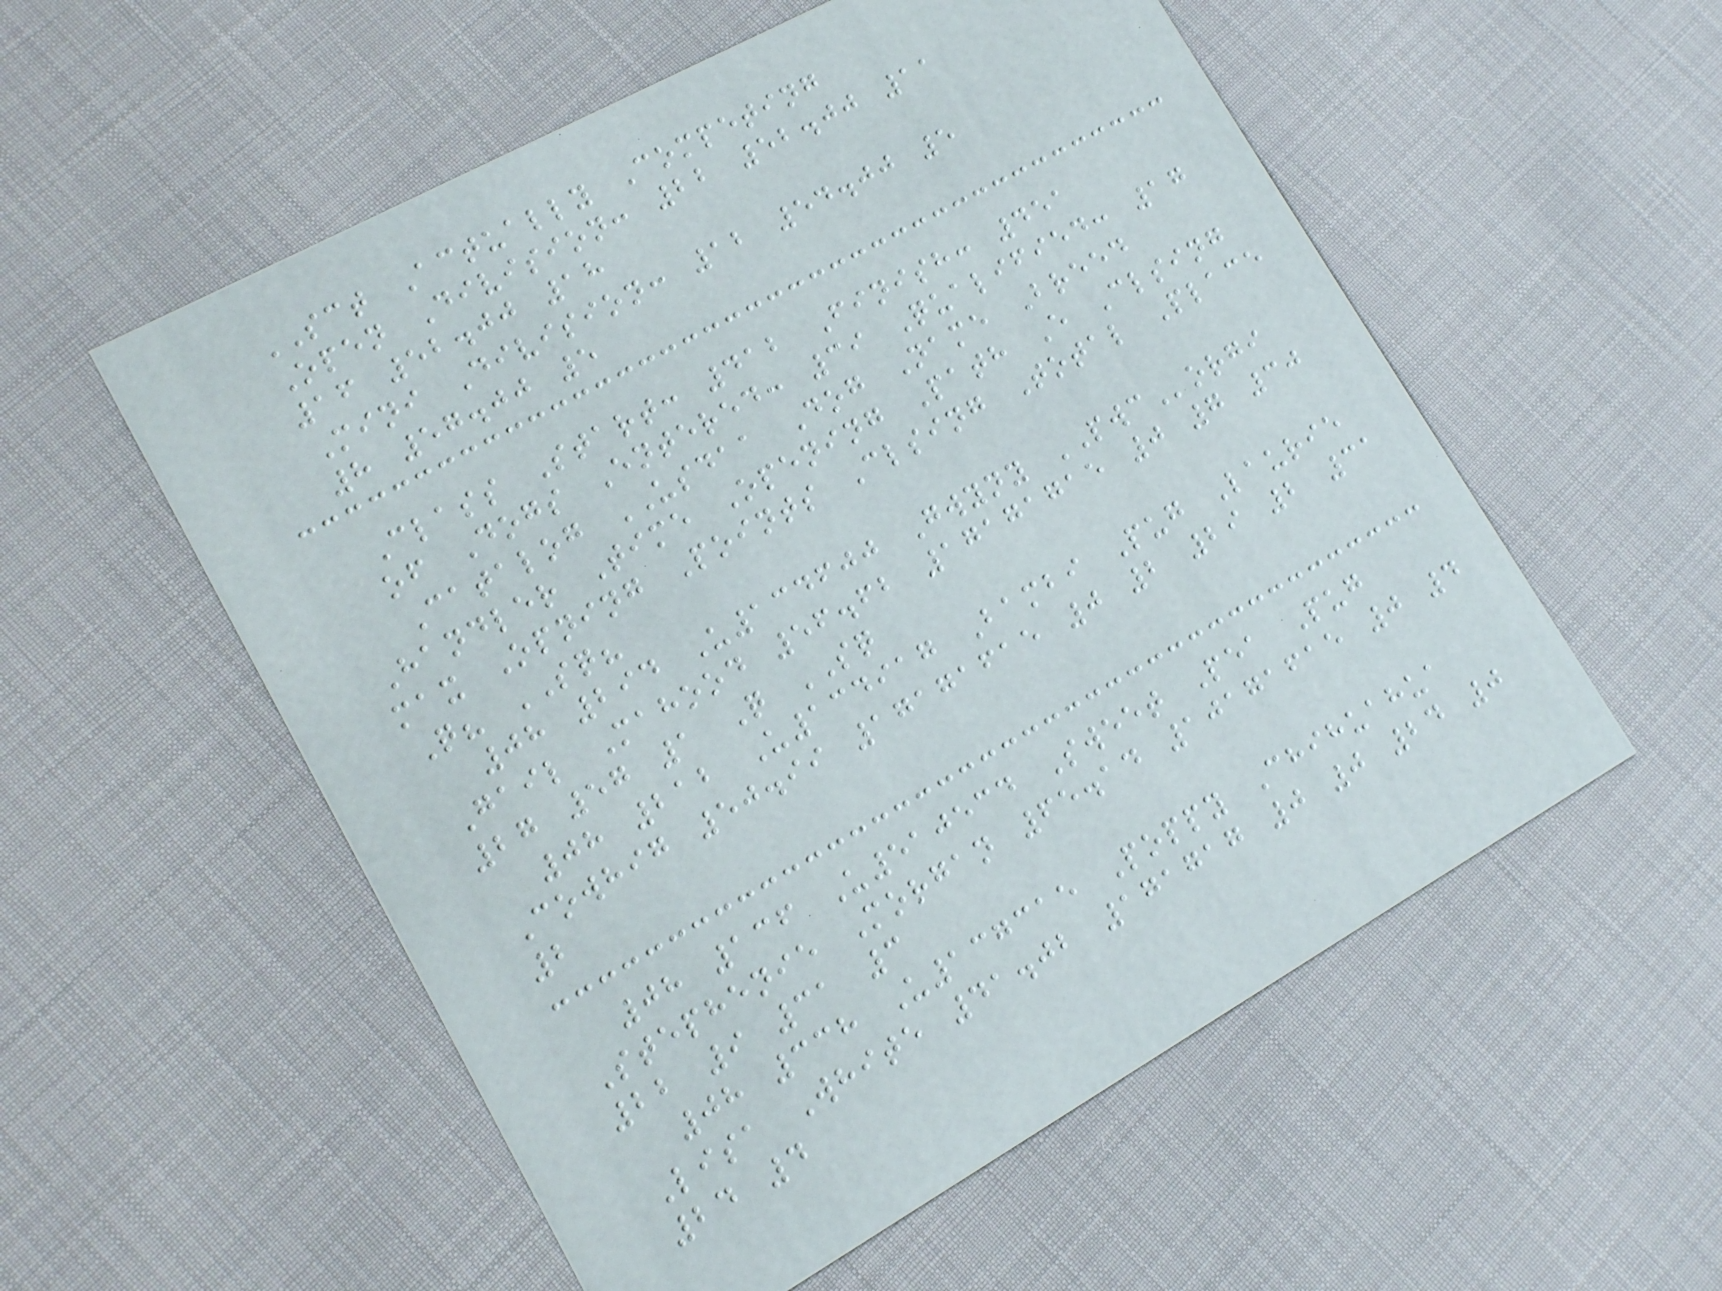SCT Actually Competing
Open Division: 22 52.00 11
16 52.00 18
Mini Division: 12 54.00 5
8 57.00 5
Class Start: 412 Finish: 451
of Dogs Entered: 39 Qualified: 17
Catalog USDAA Dog Name Breed
Handler Time Opening Path E Clsing
max Opning Points Clsing Total Place
Q? SQ?
08 294 U134600 Gwyny PWCorgi
Gail Mahood 56.62 17171715 0 7 30
27 57 1 Q SQ
08 212 U134917 Bambi Pug Laurie
Cowhig 50.99 17171615 0 2 29 2 31
2
08 136 U510534 Sweet Pea Pug
Stephenie Morgan 65.14 10171615 0 4
22 9 31 3
08 338 U137315 Poppy Chihuahua
Lisa White 41.02 171717 0 0 24 0
24 4
